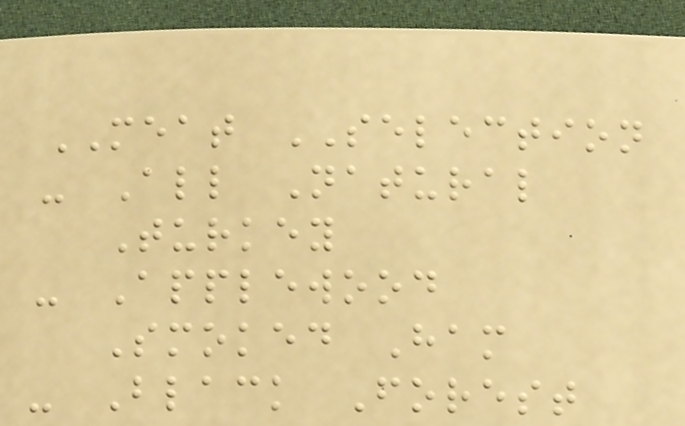MEAT SELECTION
- All Natural
Turkey
- Applewood
Smoked Ham
- Black Forest
